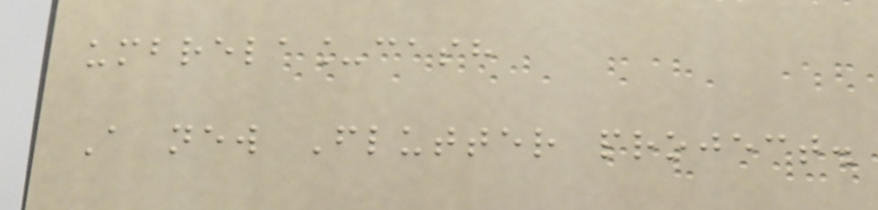umbrela_cash
A new Flutter project.
